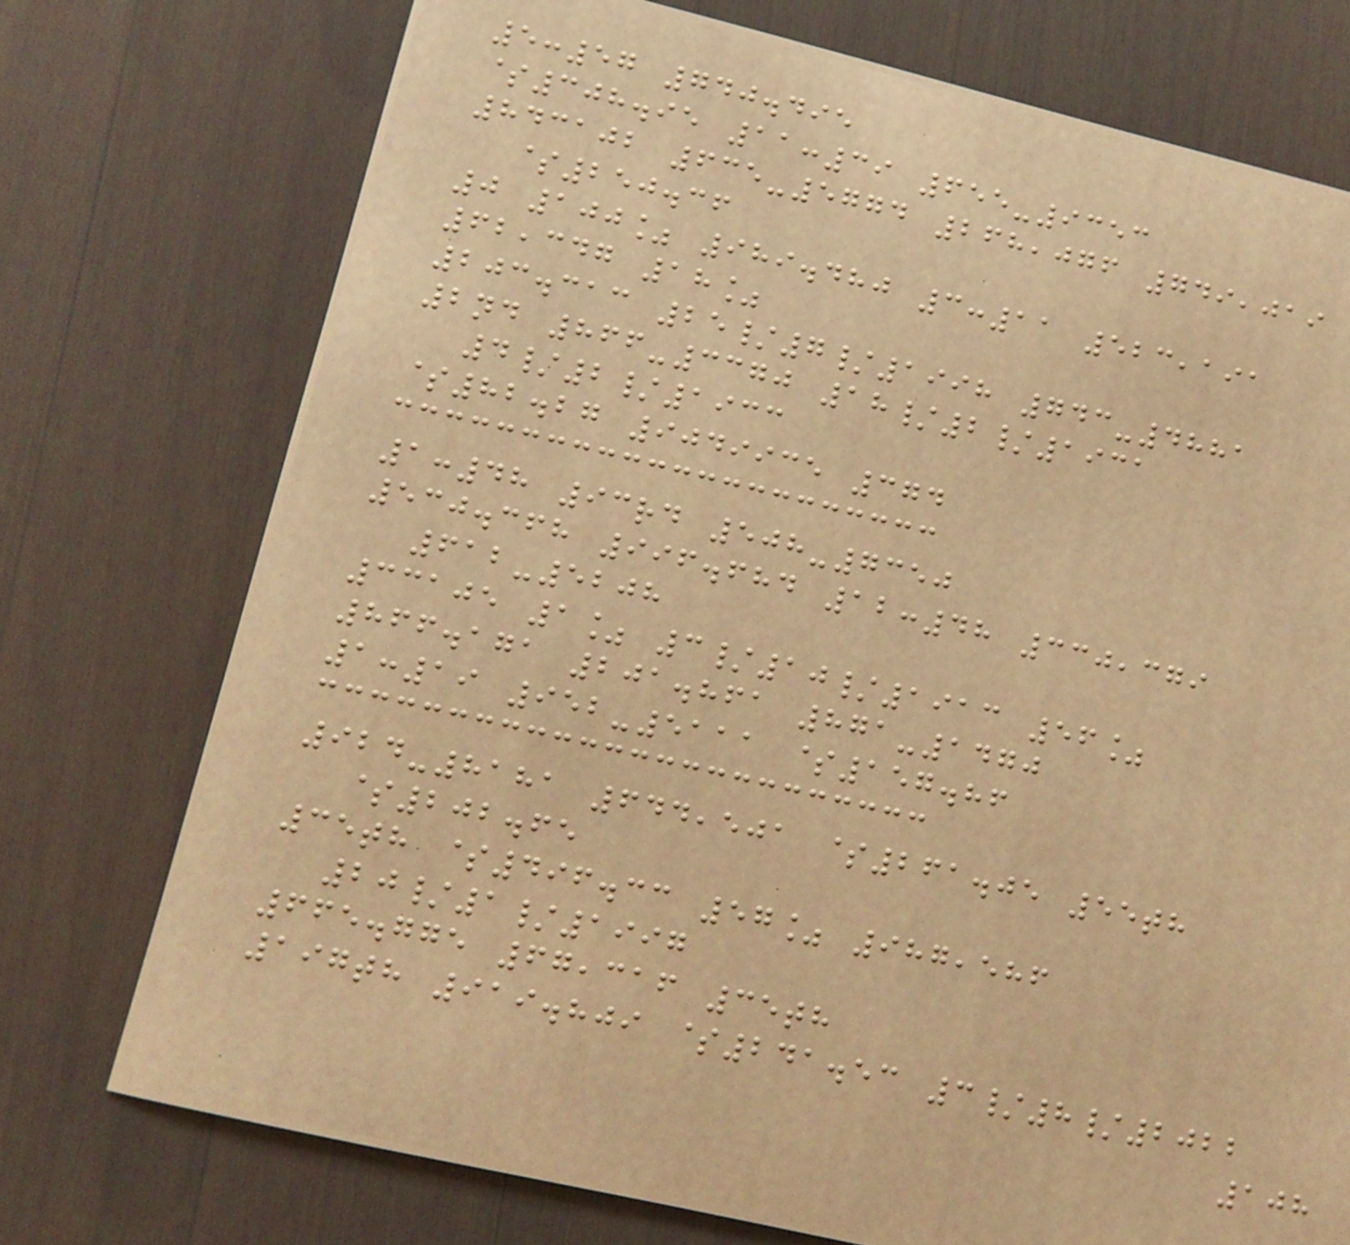5:57 740.495
$308.95 11:39 655-9353
843102 635-5774 268,076 749,019
$250.36
0 100% 989.480 3:11 523,191
62,347 18%
203.313 25/7/1998 743-4881
2nd 866-3370 18/2/1931
4/2/1933
$82.27 9049935 374
1:48 93rd 508-7350
530.368 996.684 12:48 330,379
612-5208
33105 1% 3/10/1913 56%
866.171 201.861 871-1470
1:19 952-5111 $157.86
924-8181 644,501 $261.05 55th
$202.65
35th $496.33 57% 987,586
20/1/1997
665.775 67,316 35th
197th 919.809 $241.53 3/8/2022
108
